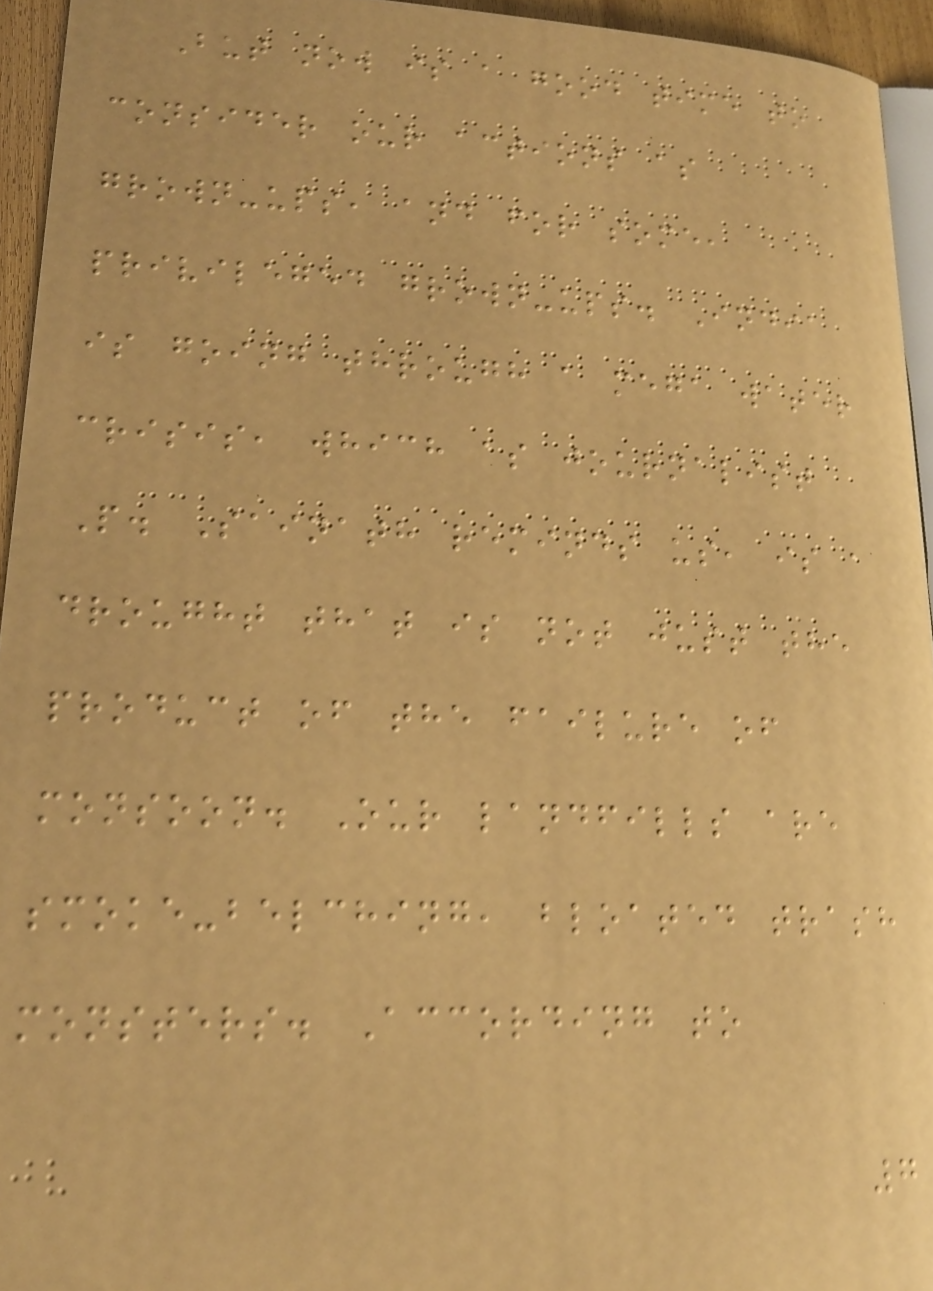But now is a good time to
consider our actions as
grown-ups, and for some,
privileged grown-ups. India
is going through a mega water
crisis, which as journalist
P. Sainath reminds us, is a
drought that is not just the
product of the failure of
monsoon. Our landfills are
smoke-belching, bloated trash
monsters. According to
7
